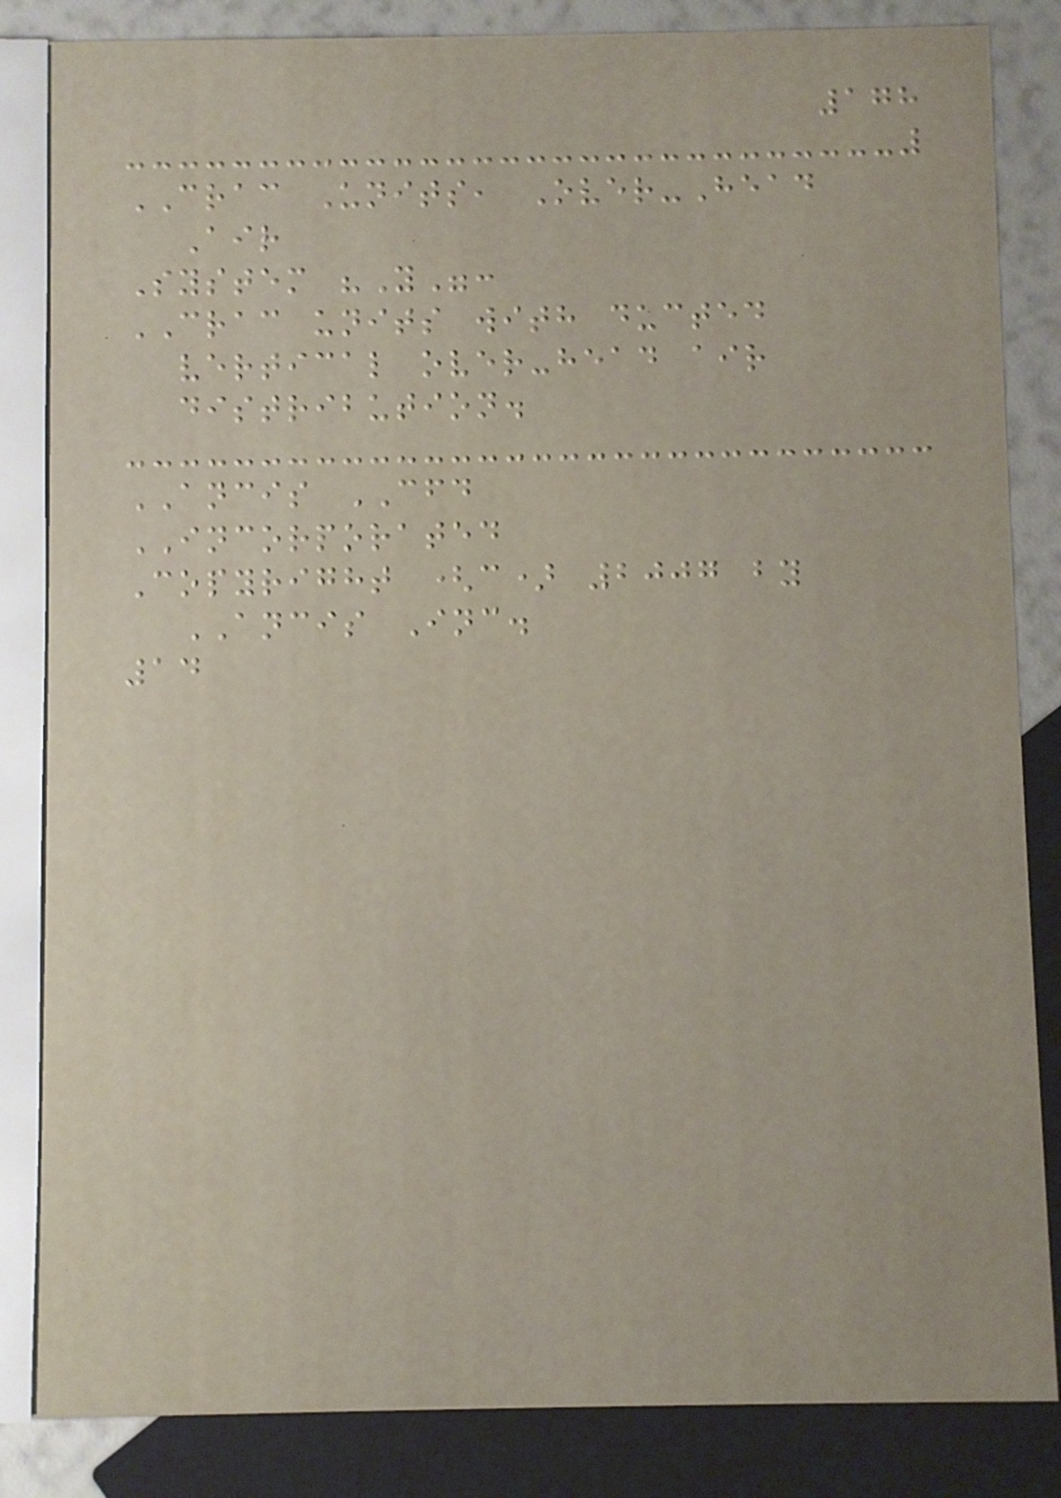178
CRAC Units, Over-Head
Air
System "Y":
CRAC units with ducted
vertical over-head air
distribution.
ANCIS CFD
INCORPORATED
Copyright (c) 2007 by
ANCIS Inc.
14
